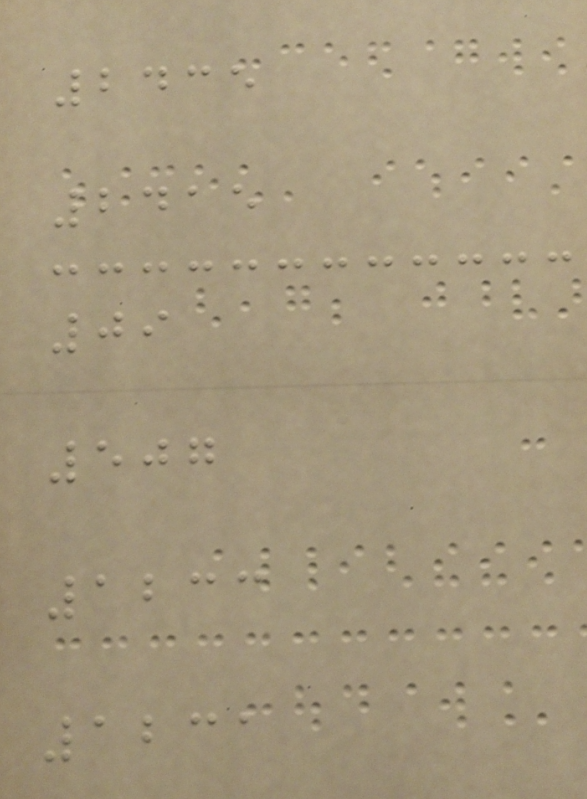2435
2415
09
507
1233
1231
